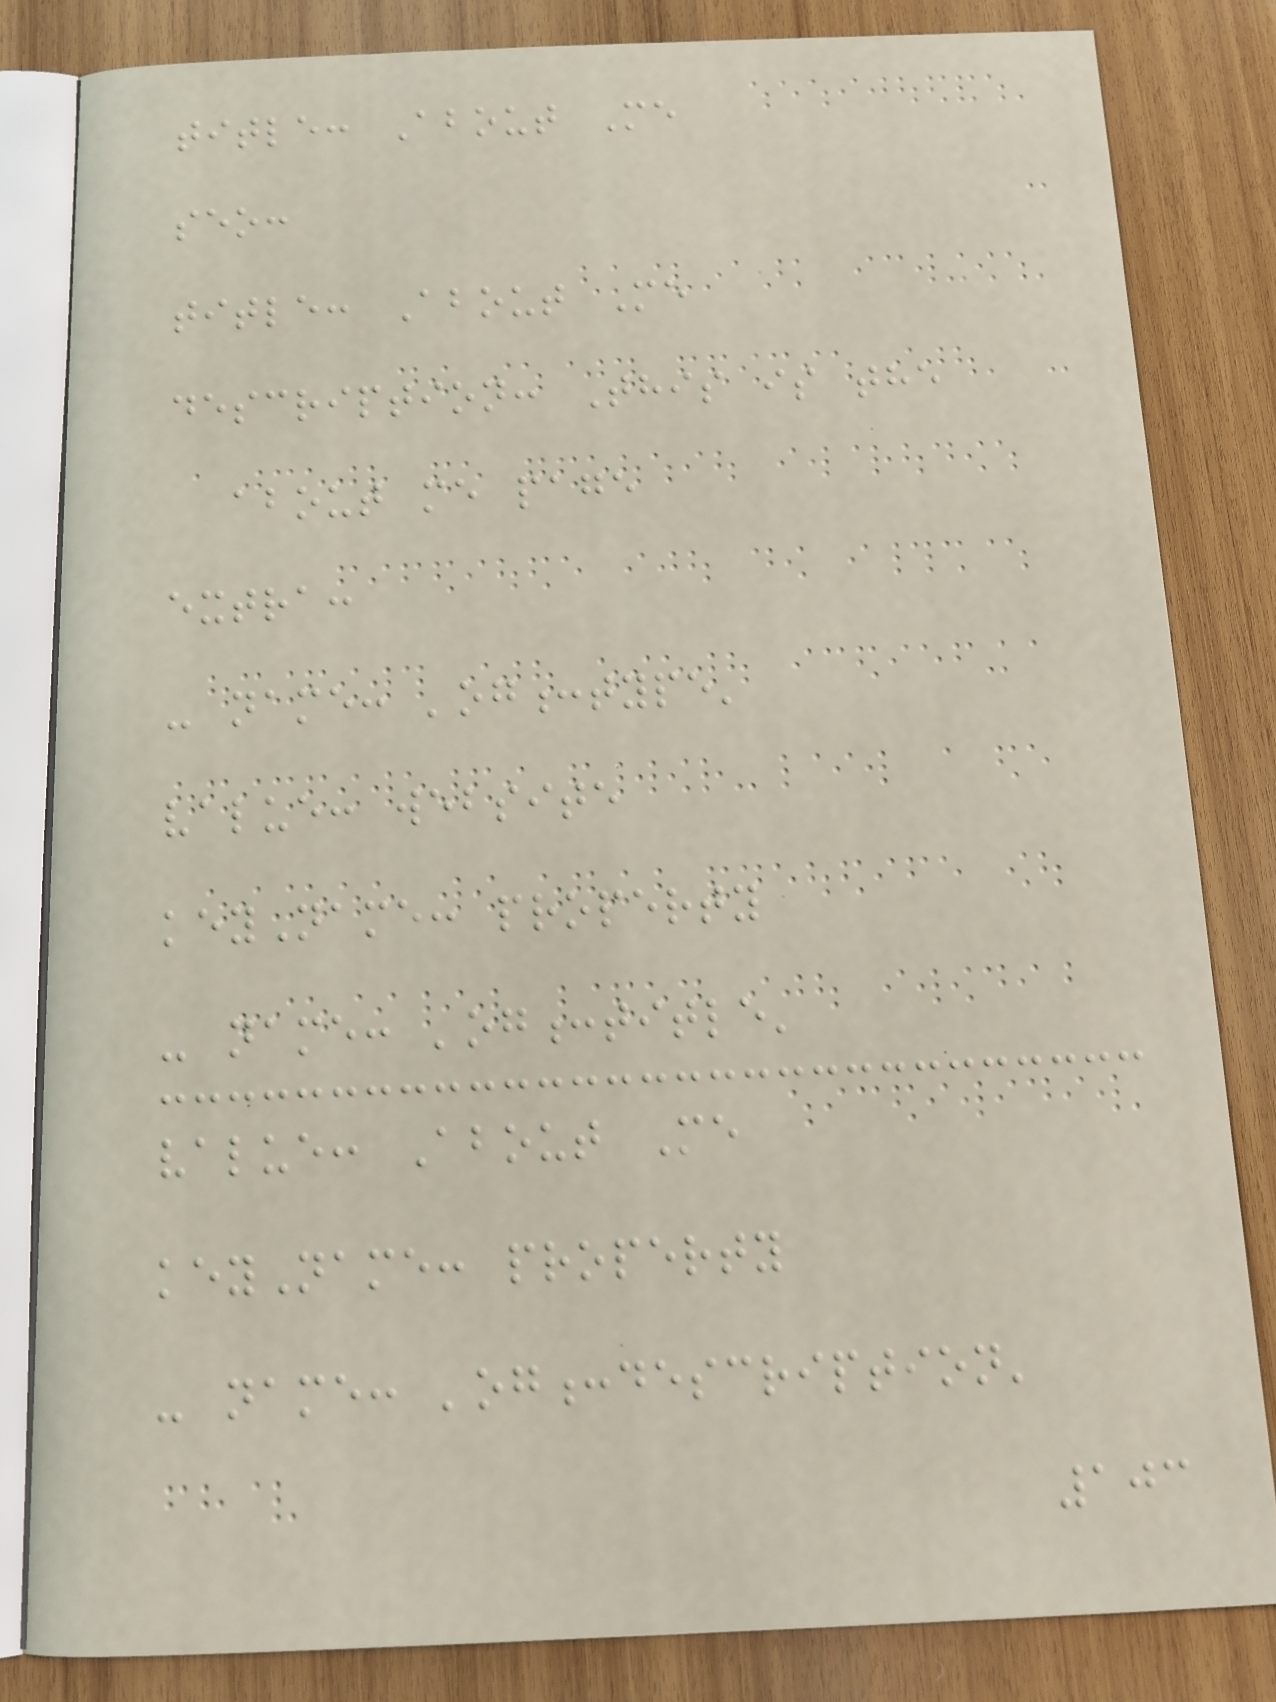title: About Me
seo:
title: About Me
description: This is the
about me page
extra:
- name: 'og:type'
value: website
keyName: property
- name: 'og:title'
value: About Me
keyName: property
- name: 'og:description'
103
